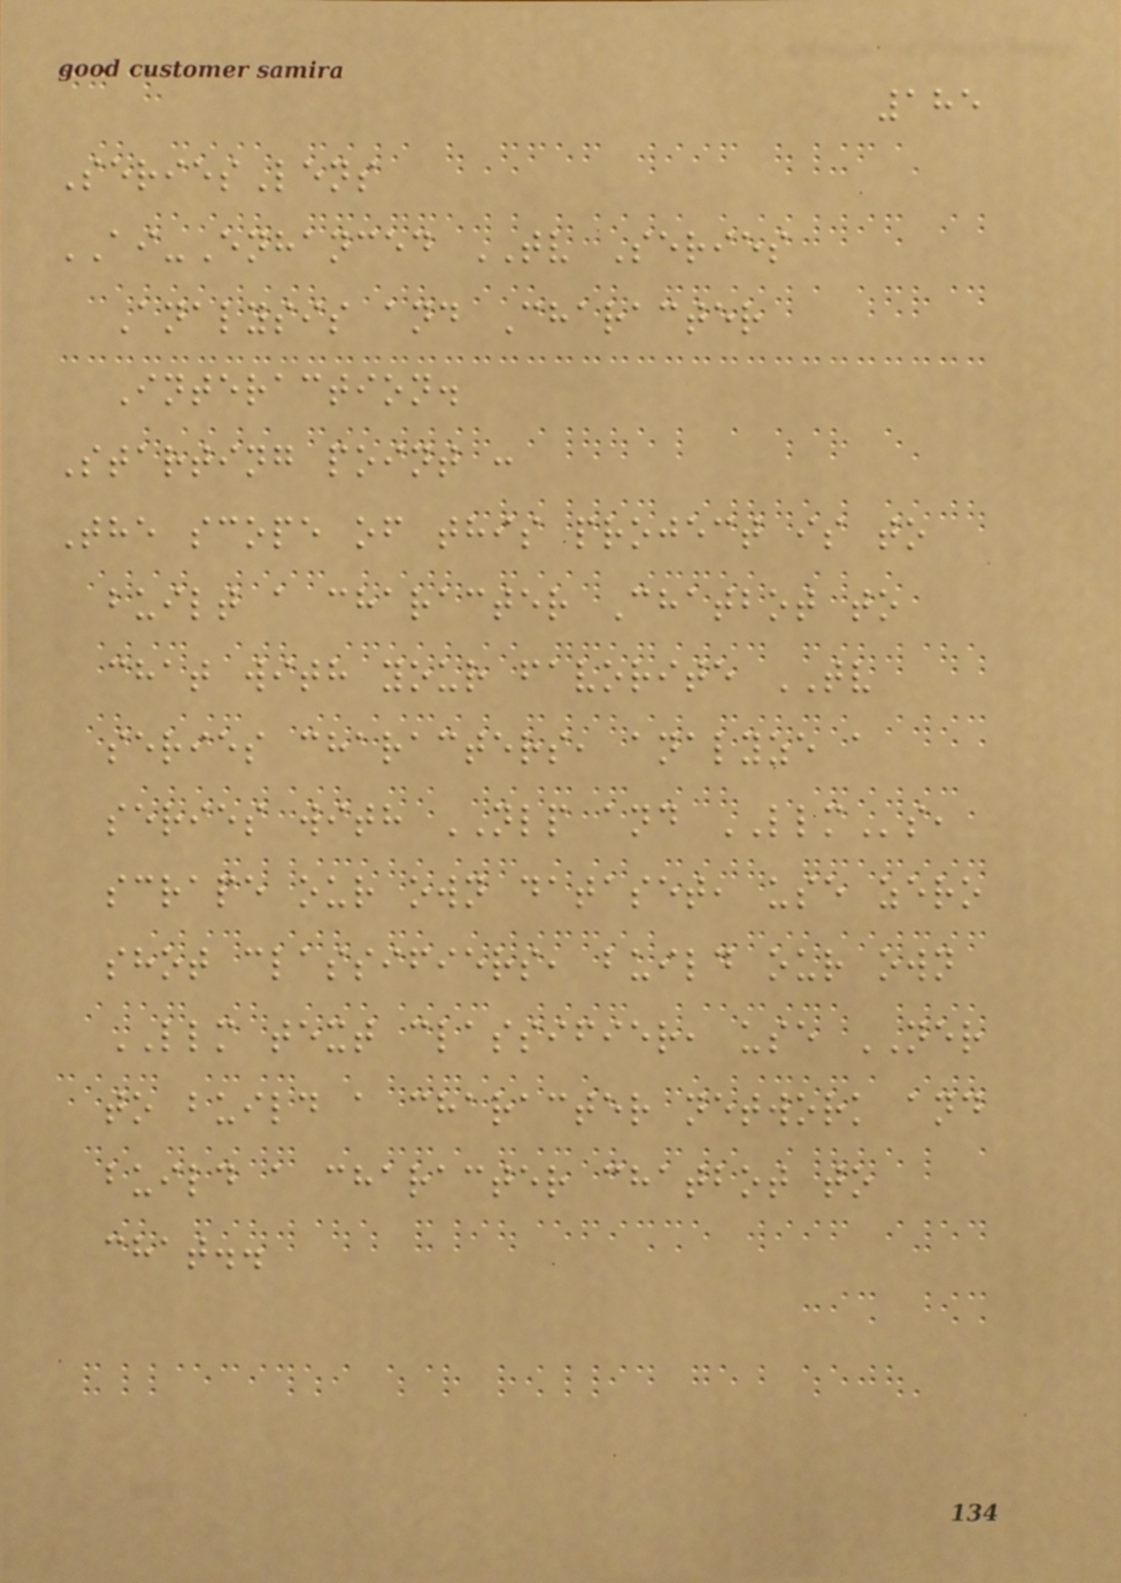185
SeriesLens
AI-Enhanced TV Series
Analysis and Character
Interaction.
Starting point :
The scope of this project is to
built a character Chatbot to
chat with your favorite TV
series characters, analyze a
series with NLP and LLMs,
scrape our own dataset, use zero
shot classifiers, build our own
LLM text classifier, use NER
to build a character network and
build a character chatbot to
chat..
